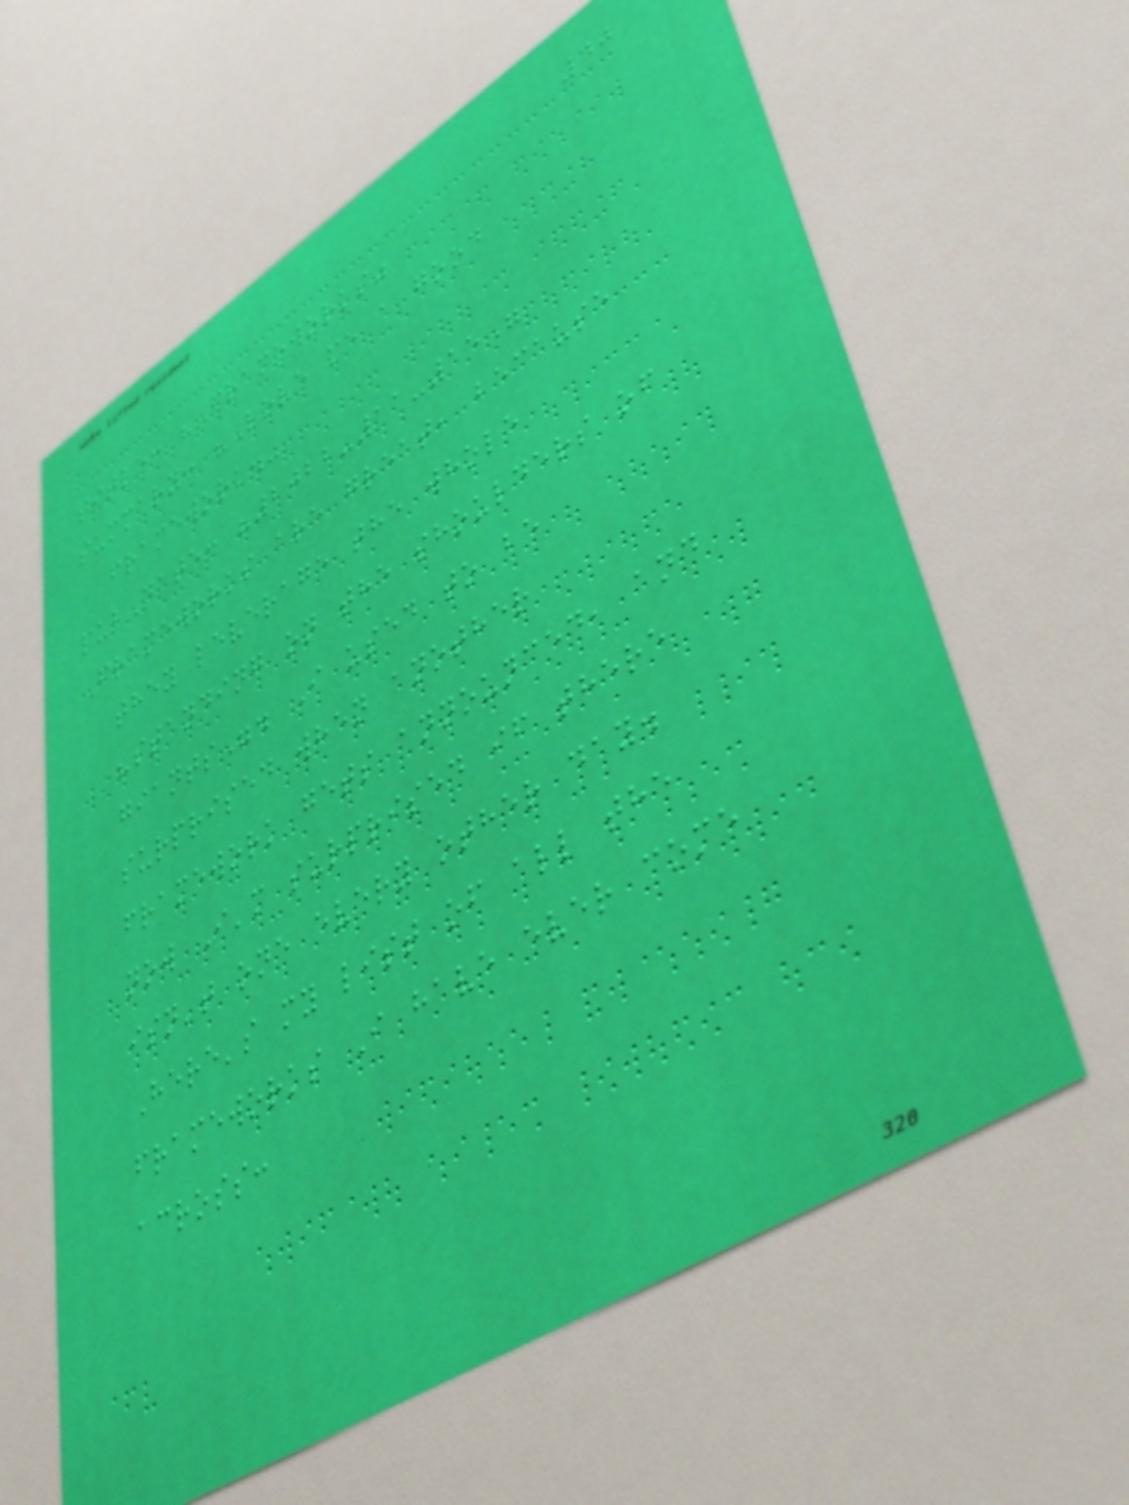40
title: "Frameworks"
summary: "Love me a good
framework."
pubDate: "2022-11-15"
Frameworks are great, because
they leverage the whole
"standing on the shoulders of
giants". I used to be
surprised when another
framework gets announced, and
now I'm surprised if there
isn't one every other day.
Here's my list of all the
frameworks I have ever come
across:
